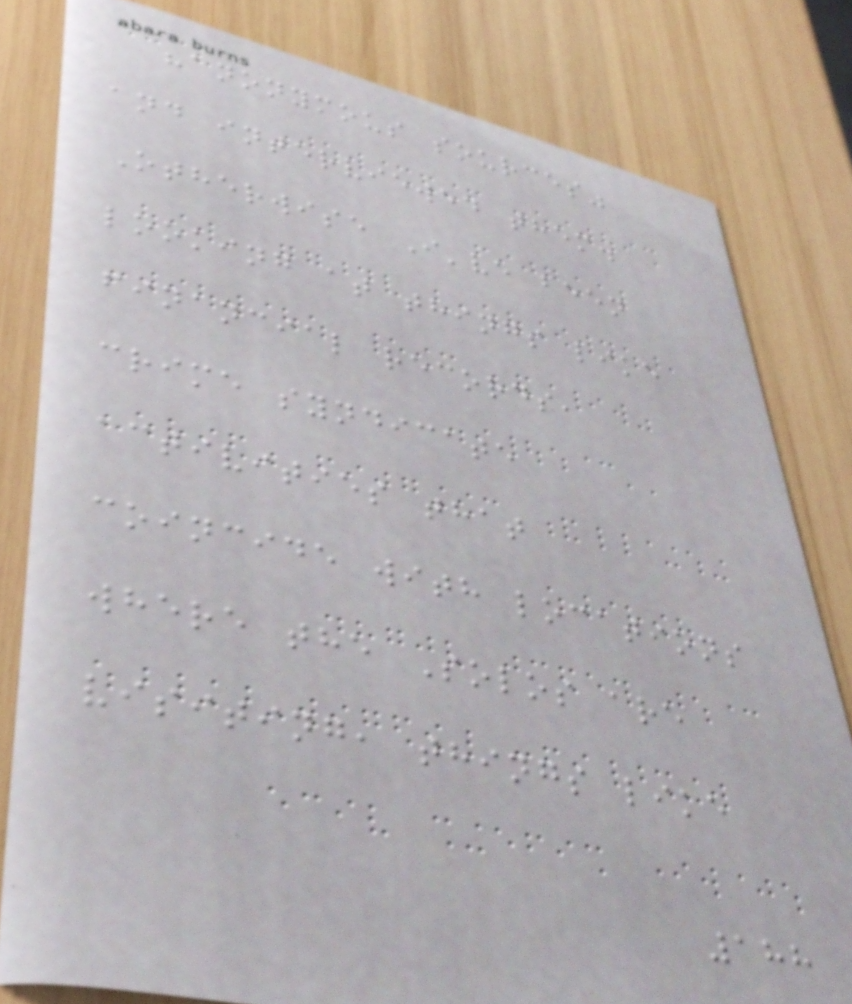"anonymous sources"
and interviewed them.
Otherwise I've been
looking at things like
financial records,
crime syndicate
activities that
coincide with locations
where the Solos are
visiting, things like
188
